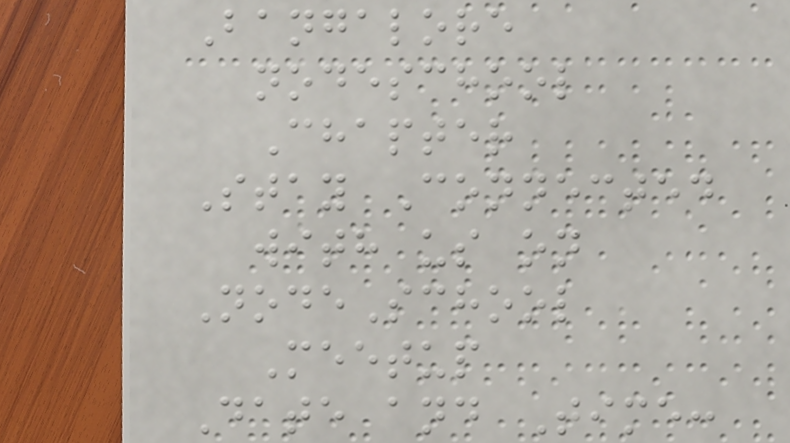Bangalore
nodeschool
Chapter
Stay Connected
with us on
NodeSchool
Meetup
Date and Time:
